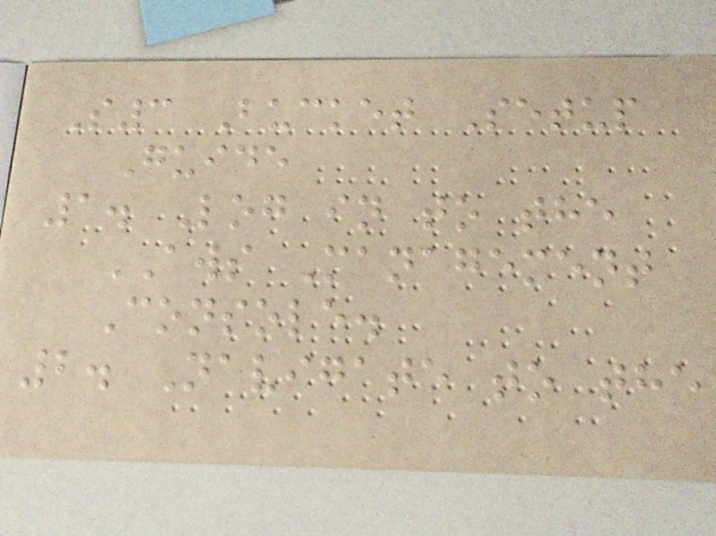S3 Bucket Setup
Guide
1. Log in to the
AWS Management
Console.
2. Navigate to the
